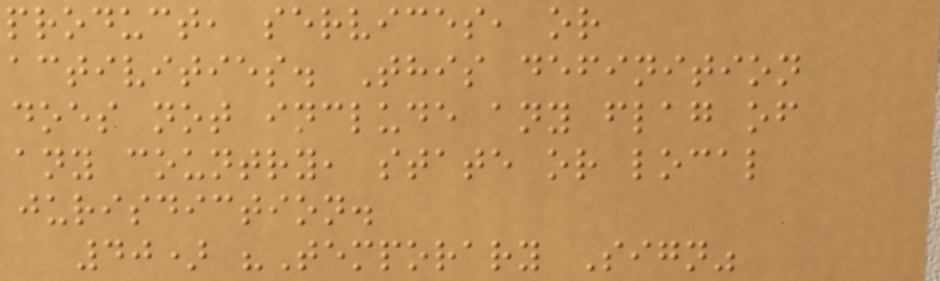product, services, or
activities. This definition
does not include any flag of
any country, state or local
jurisdiction.
40) "Temporary Sign"
